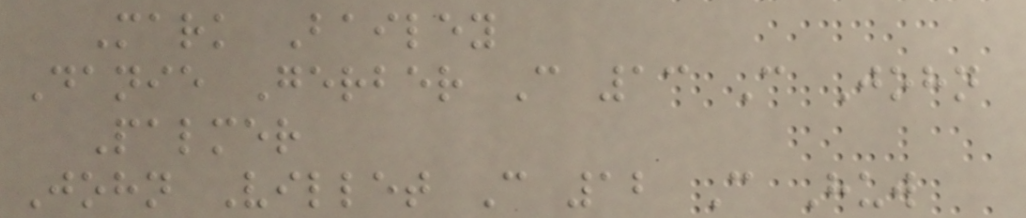Mark Bailey
Danie Gerber C 13 C John
Palmer
John Villet C 12 C Huw
